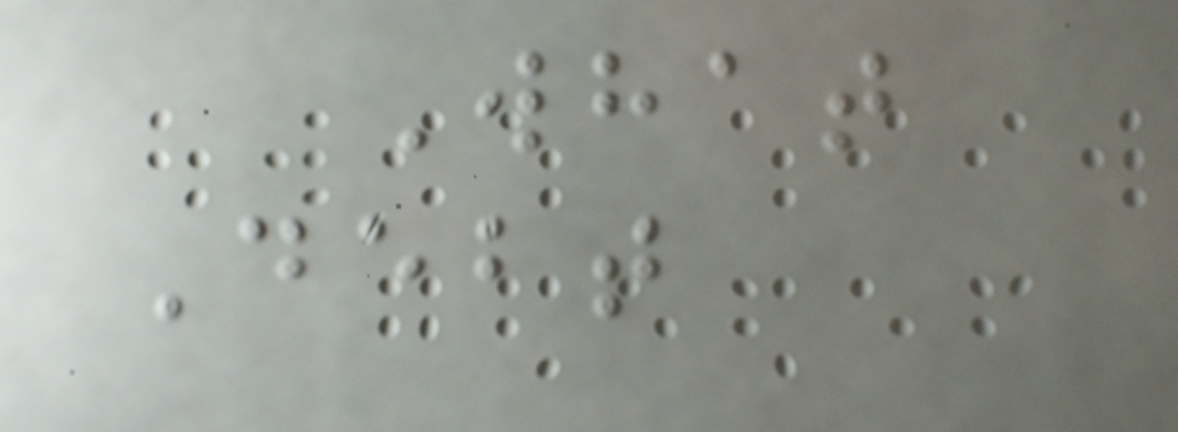What
Debt
